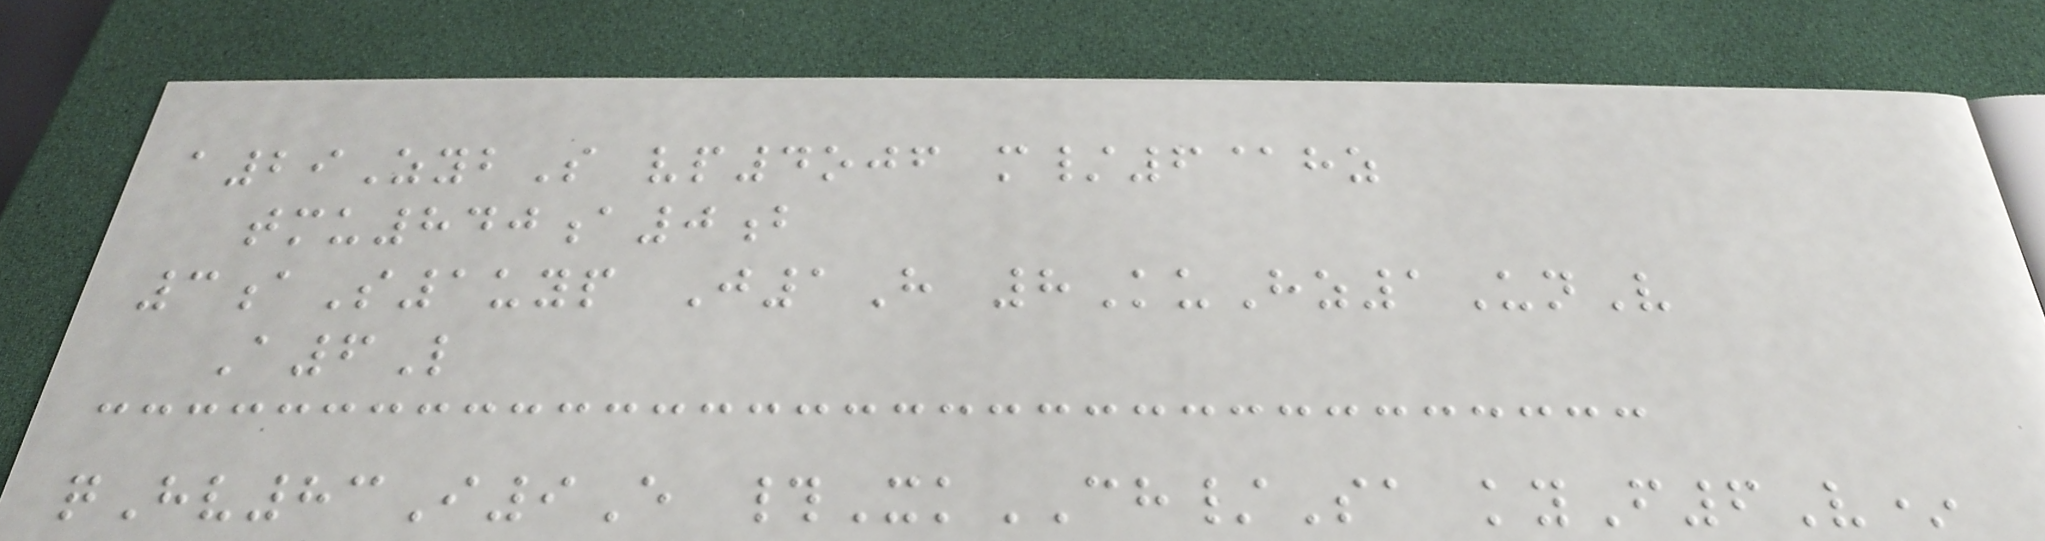a29ZybS vp4ojf m/6@hz
tmu840a0b
3aS1uyp J1H 8KuHz1UnV
A6L
qHv83I9E #XkCH/Sa kyF6V*
